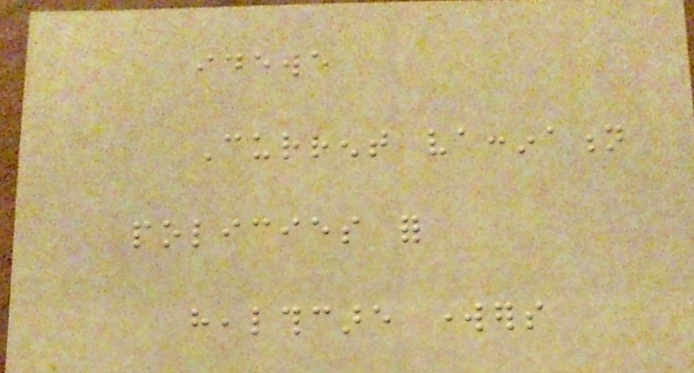idewe
Current vaccination
policies for
healthcare workers
